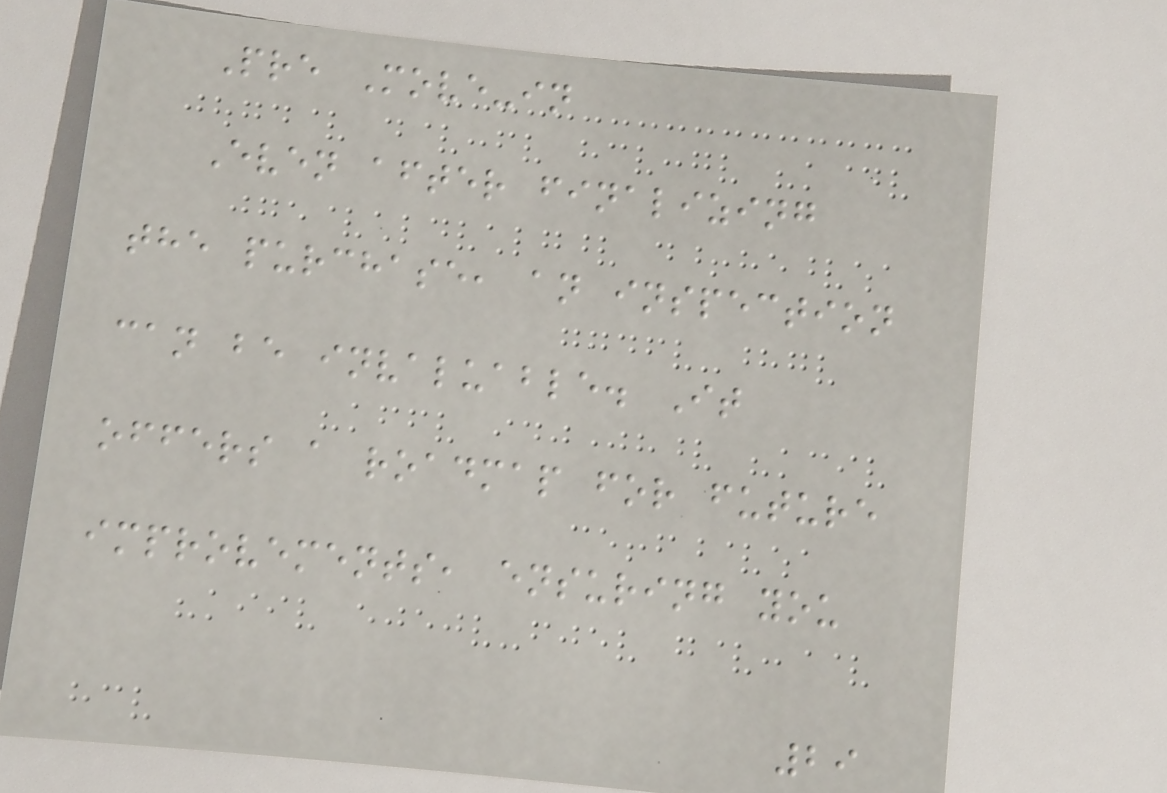Pre Move-in
Even after finalizing
the purchase, an inspection
can be invaluable. It
offers a roadmap for future
improvements, ensuring you
29
